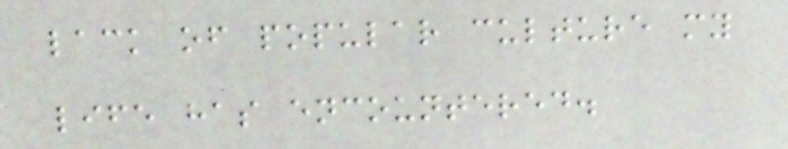lack of popular culture my
life has encountered.
